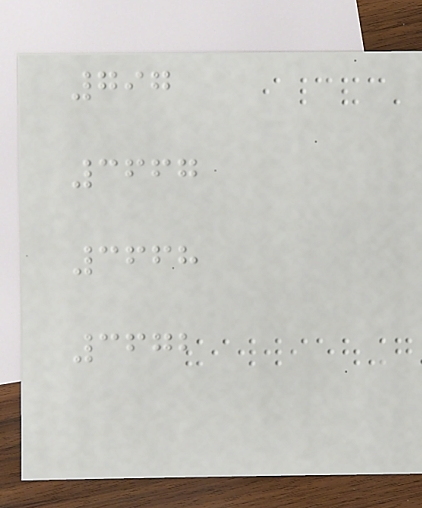797
3667
3668
3672
